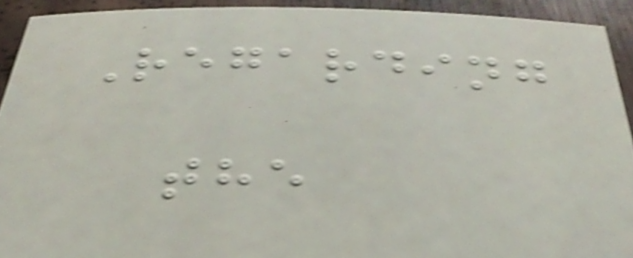Regarding
the
